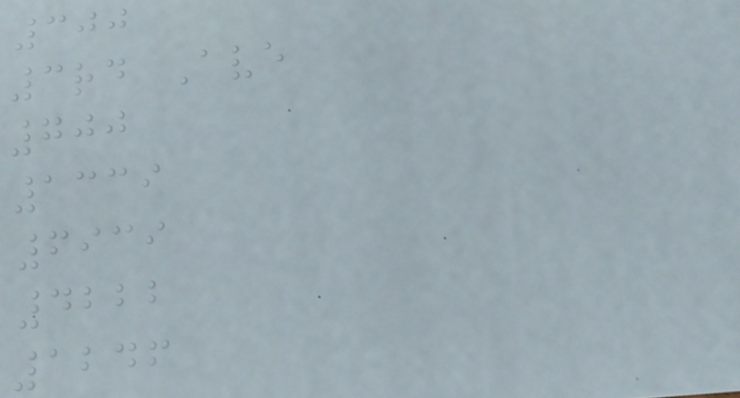300
3rd Ave
700
1339
6939
4222
1246
